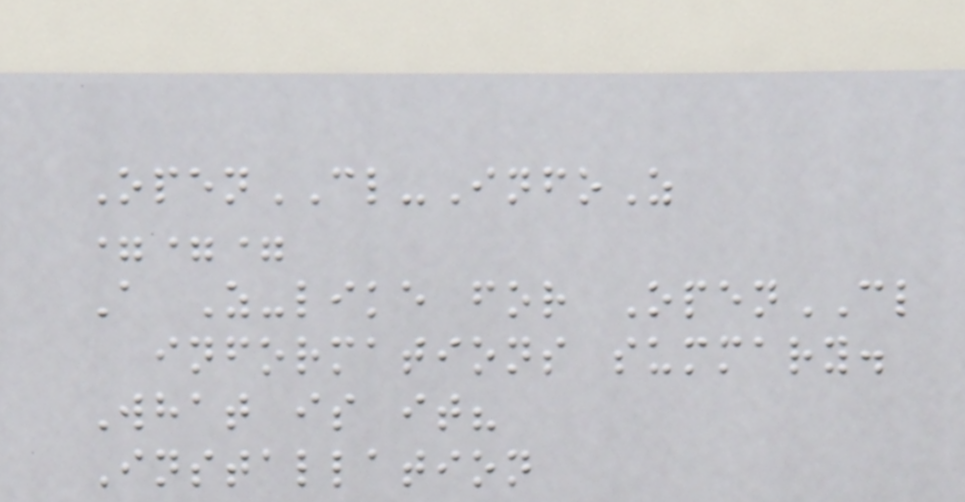OpenCL-InfoZ
===
A Z-like for OpenCL
informations summary.
What is it?
Installation
